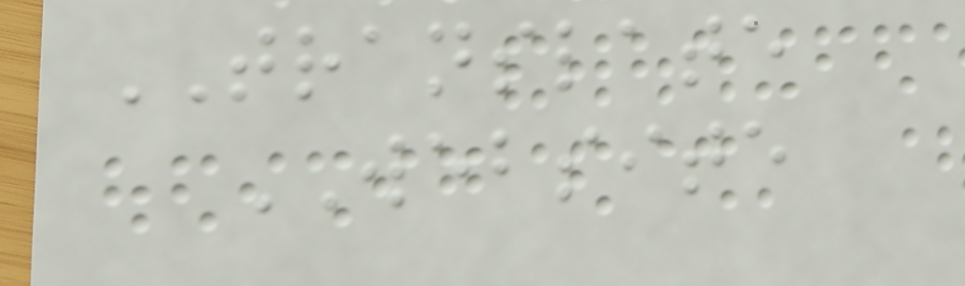TRANSLATE
WEBSITE
